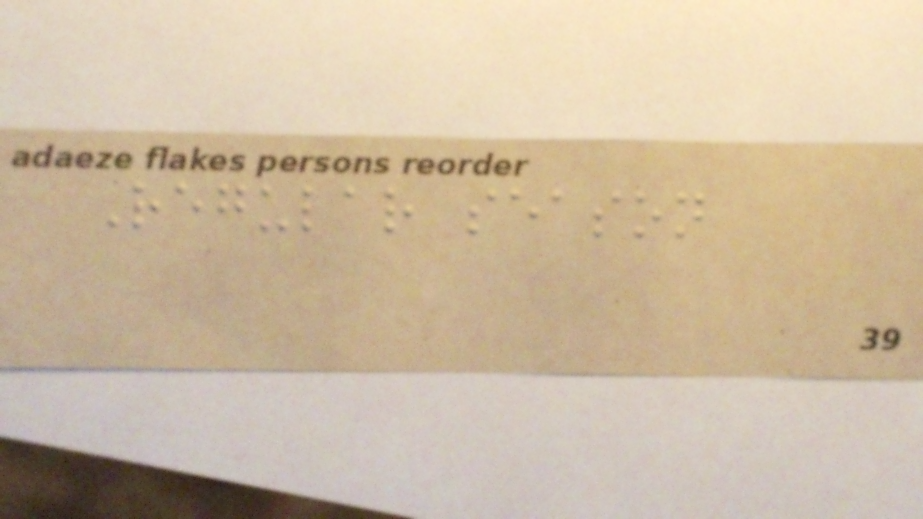Regular season
